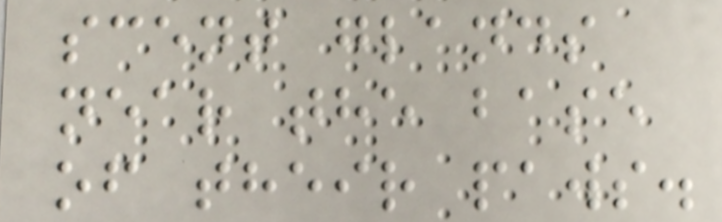scent glands
near the base
of their paws.
